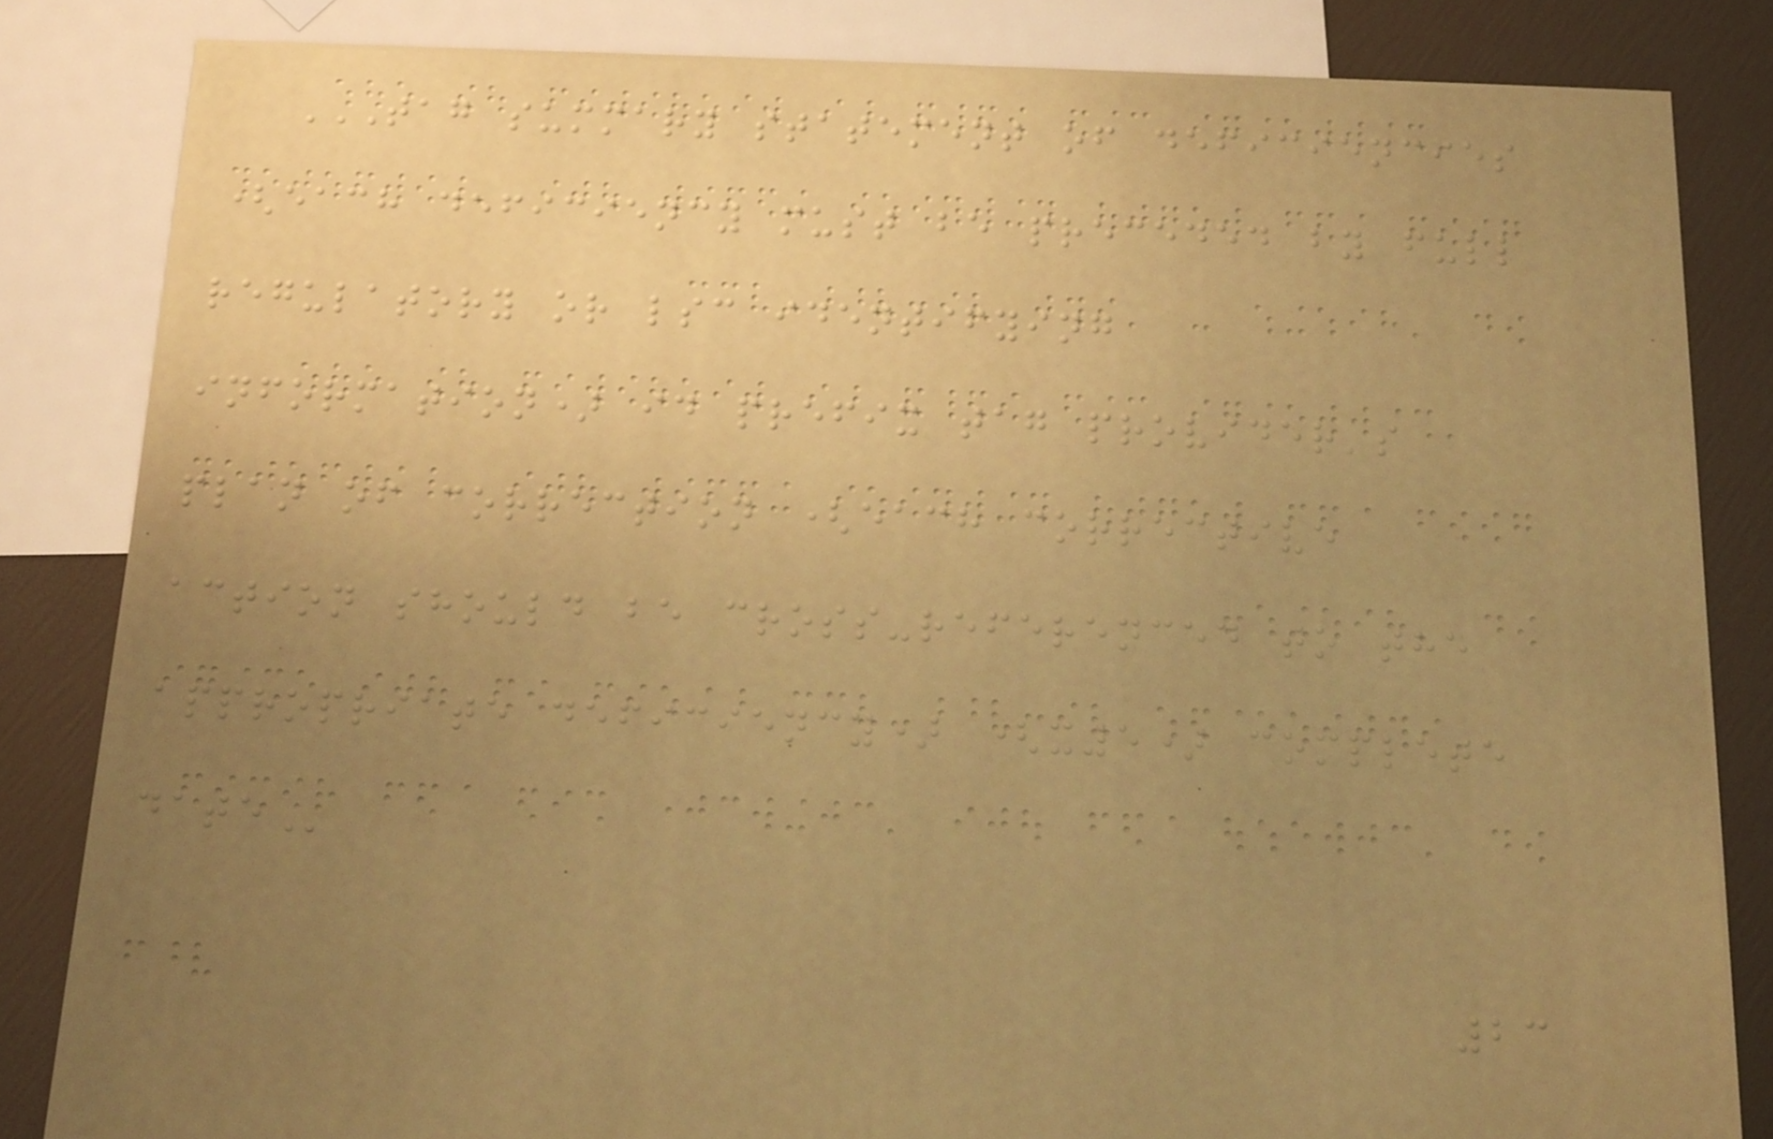TAG SUMMARY STATEMENT OF DEFICIENCIES
(EACH DEFICIENCY MUST BE PRECEDED BY FULL
REGULATORY OR LSC IDENTIFYING
INFORMATION) ID PREFIX TAG PROVIDER'S
PLAN OF CORRECTION (EACH CORRECTIVE
ACTION SHOULD BE CROSS-REFERENCED TO THE
APPROPRIATE DEFICIENCY) (X5) COMPLETE
DATE
23
